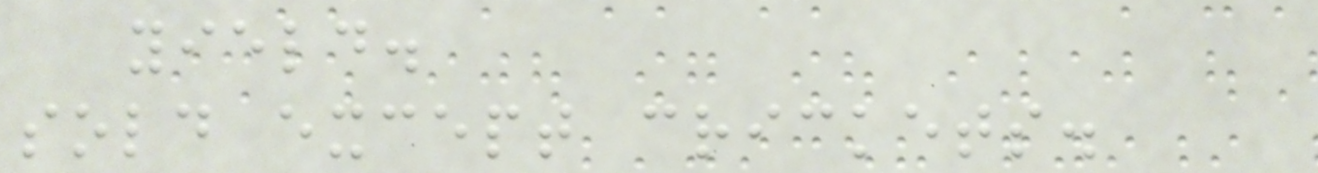yield.
sold except crickets.
